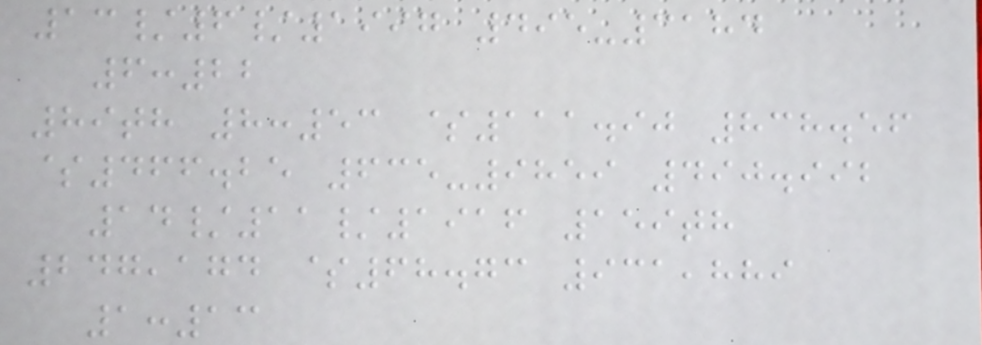13/6/1997 495-3184
6:22
89th 8:53 $111.90 838.56
$466.25 635-9859 490.992
14/11/1916 159th
247,174 $68.73 931,889
1:13
